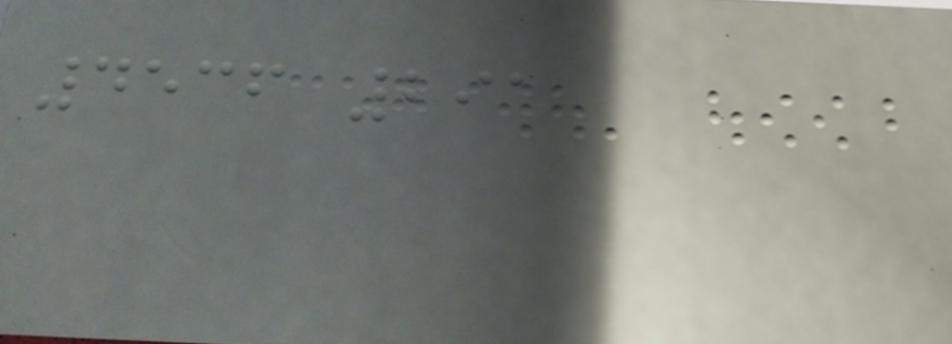4536 291
